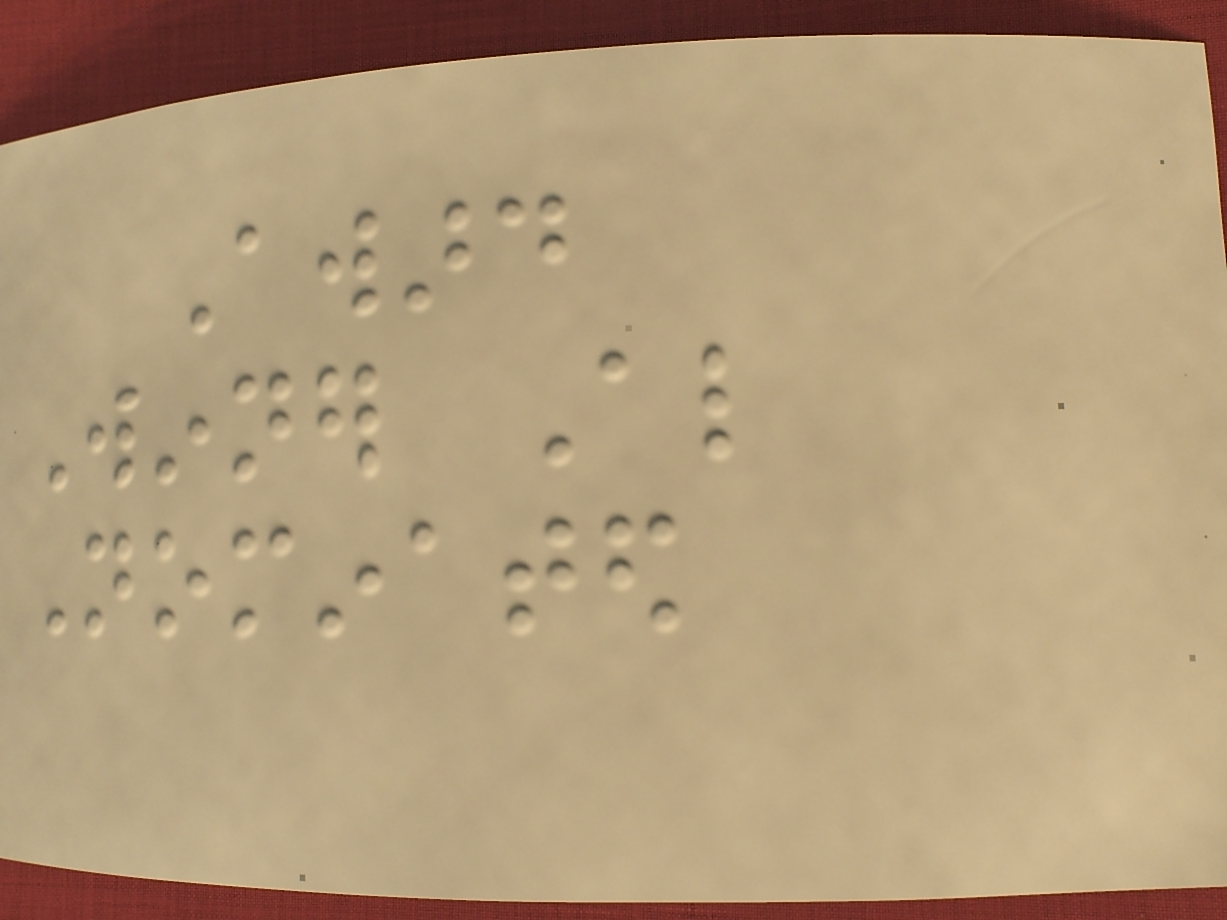Award
Winner Also
Nominated
